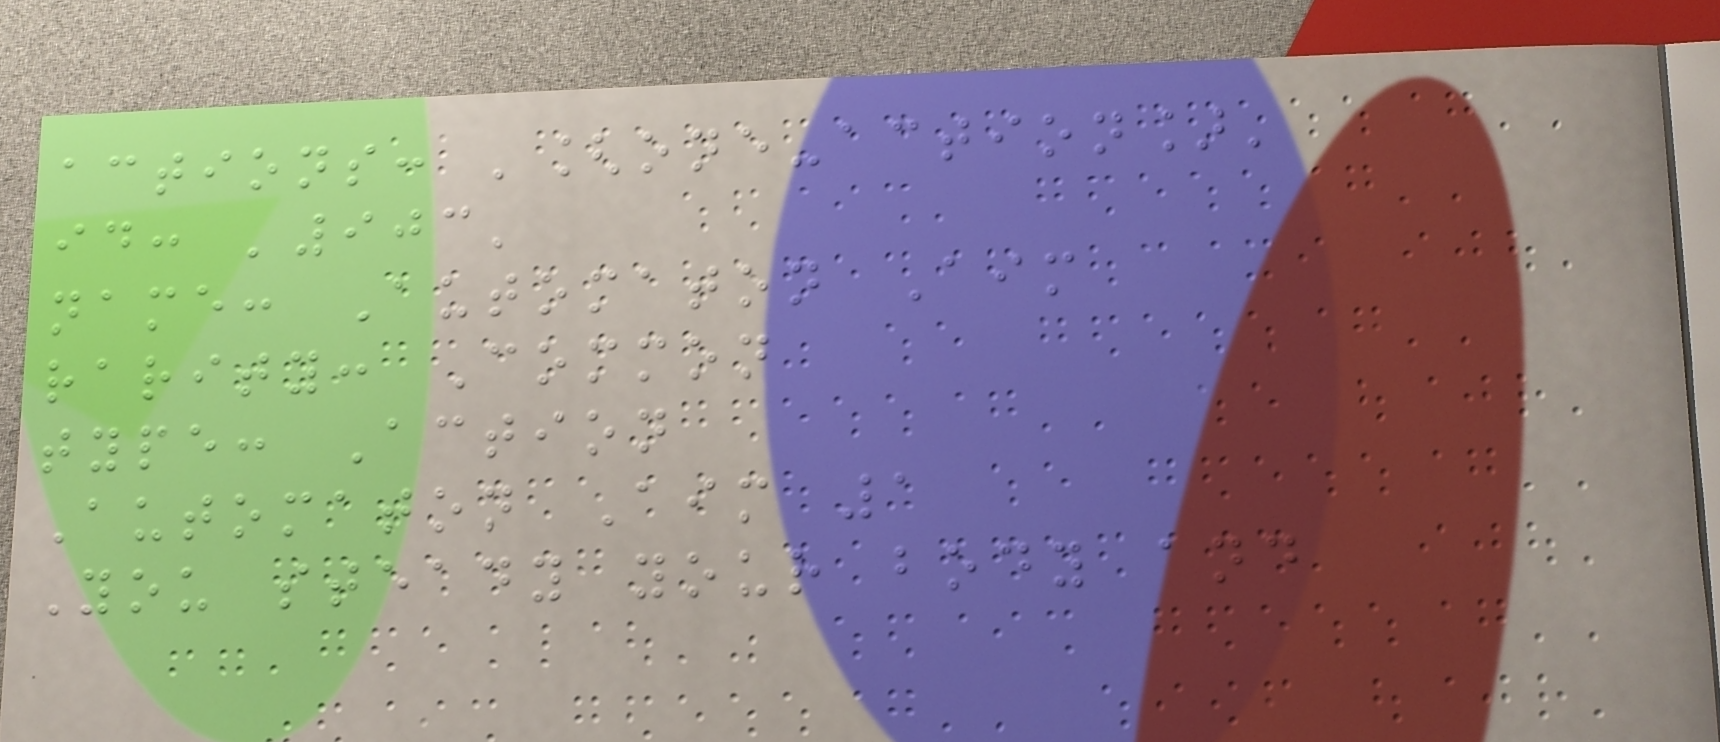actions: '[one-action]'
id: '903'
name: Automaton Aim
rarity: Common
type: Action
Automaton Aim 1
You steady your body and
